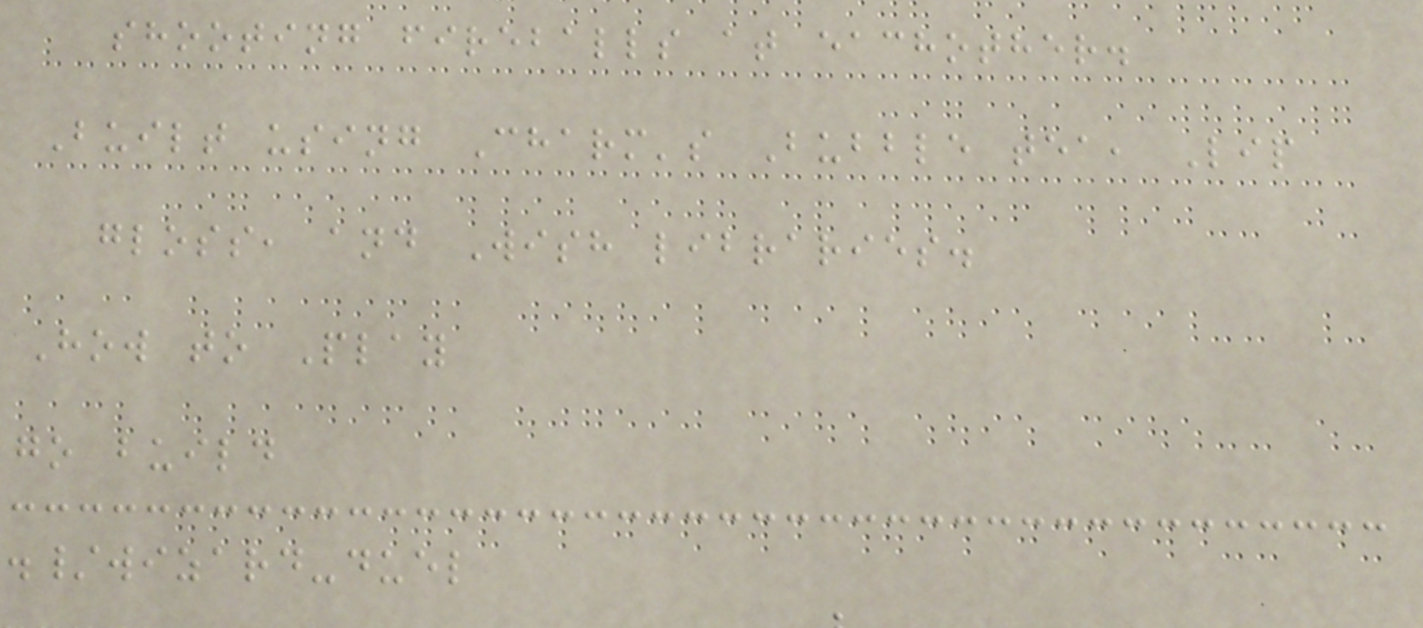shooting fireballs at eachother.
Built using Charm's Bubble tea, Lip
gloss, and Wish libraries.
How to Play
go build
./wizard-duel
